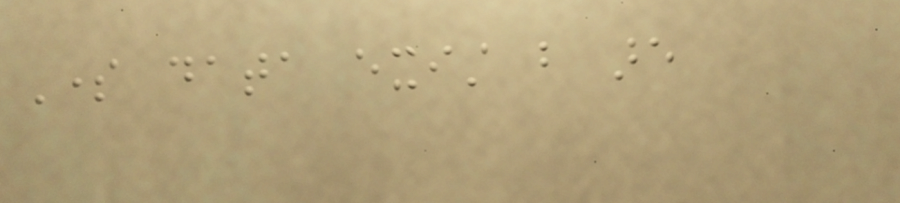Some data exist but are
